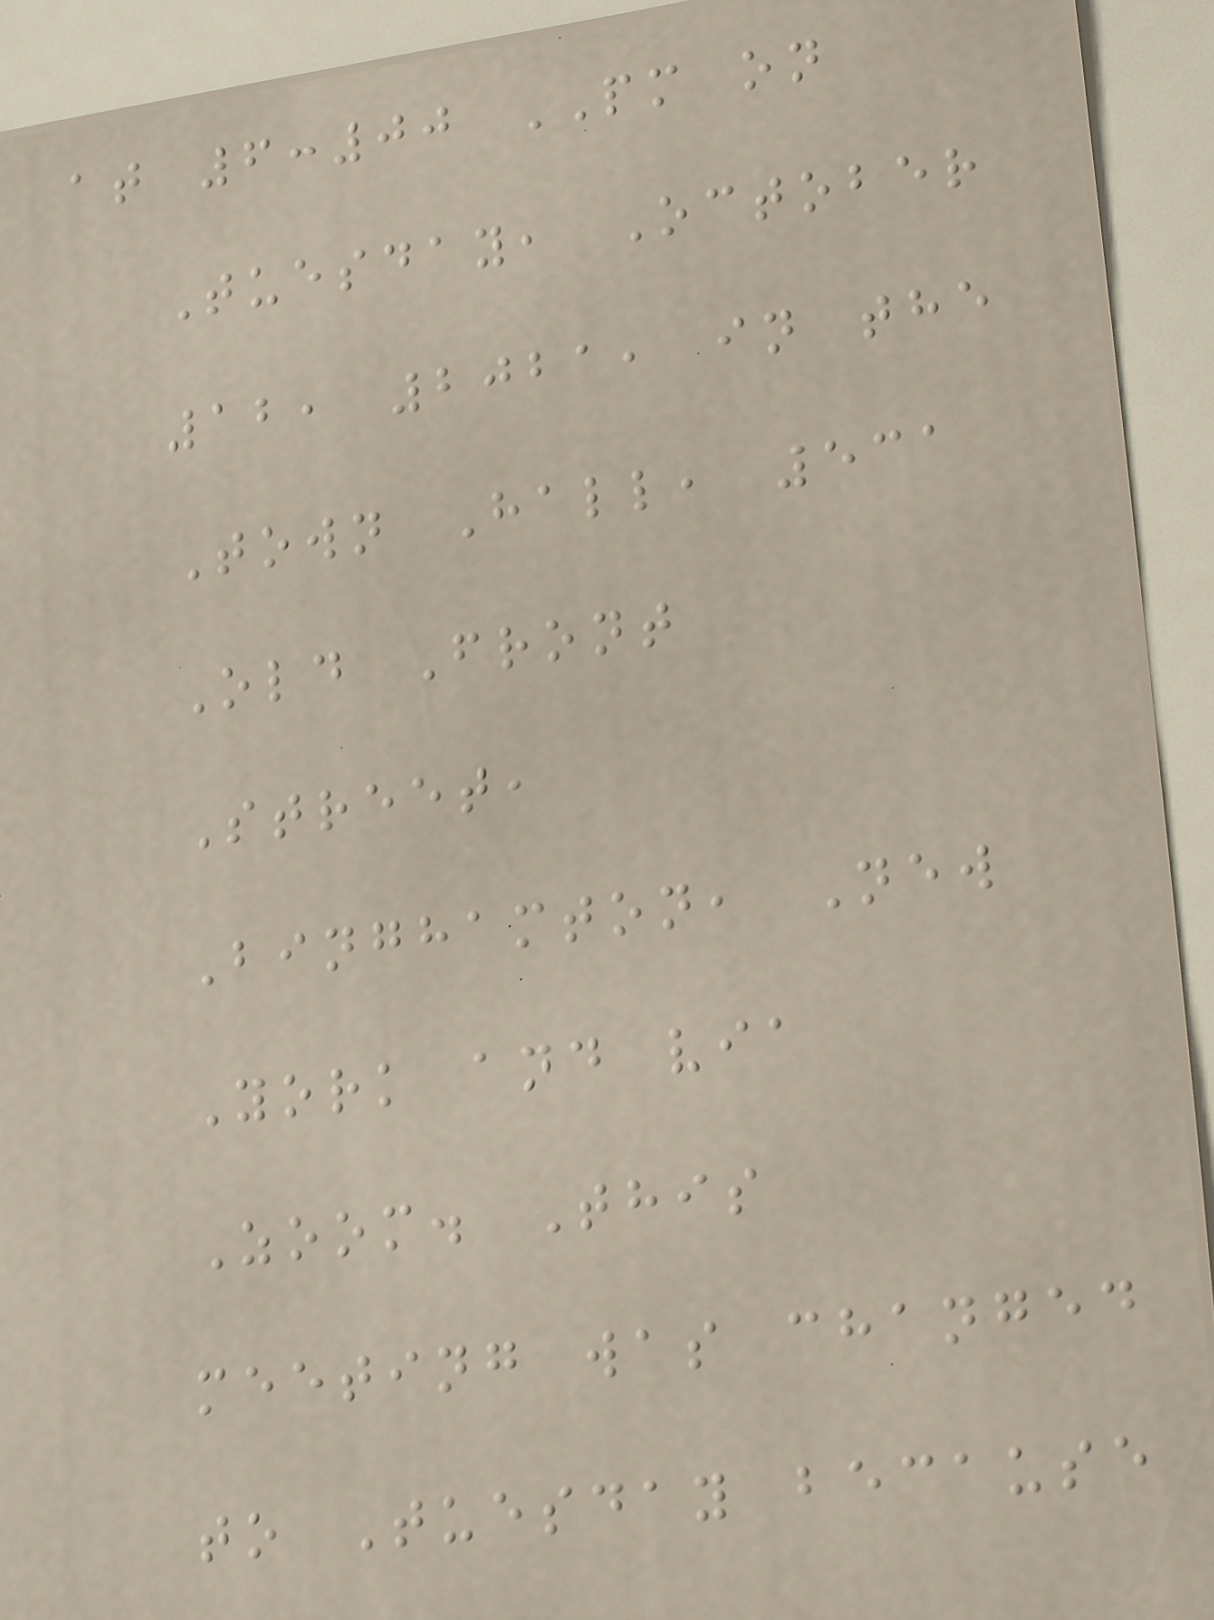at 6:00 PM on
Tuesday, October
12, 2021, in the
Town Hall, 531
Old Front
Street,
Binghamton, New
York and via
Zoom. This
meeting was changed
to Tuesday because
